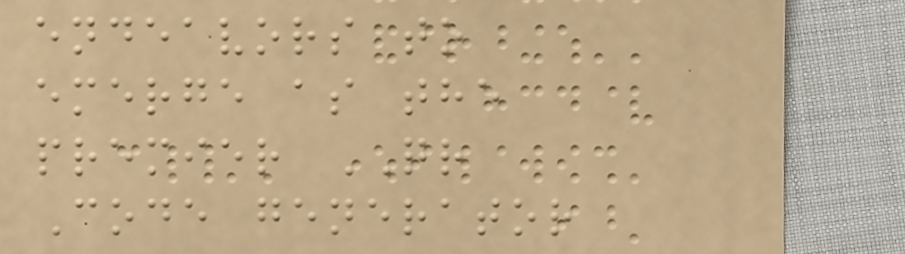endeavors to
emerge as the
premier QR
Code generator
